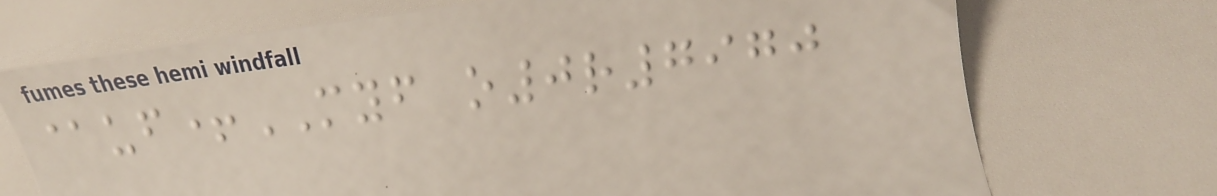@uf+MYF o0r7970
